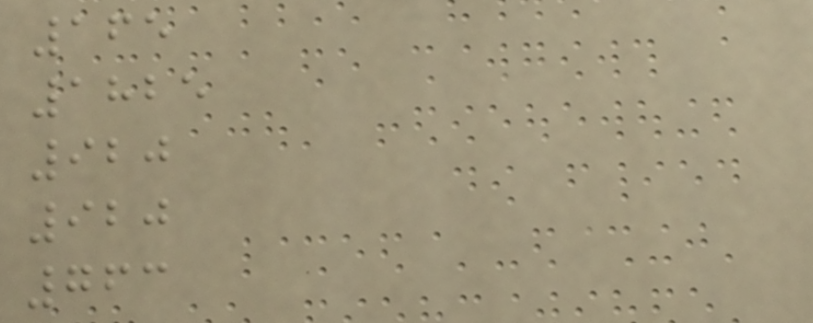165
1825
920
920
763
